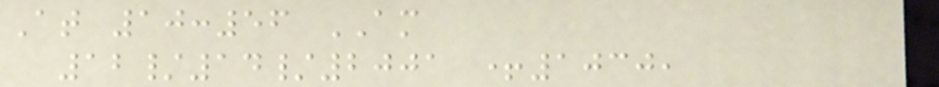At 10:56 AM
12/14/2001 +1030,
